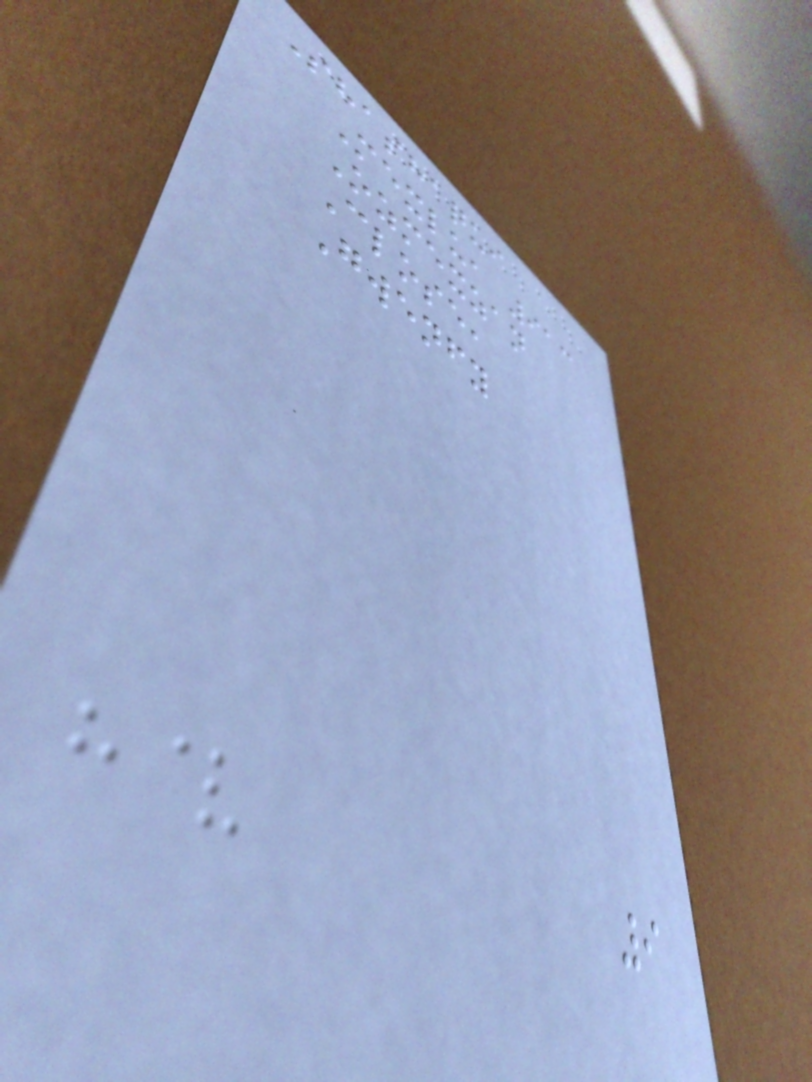Shashaqui
Mexlu, 913
Ozmexzan
Close,
Gwenfy
9
